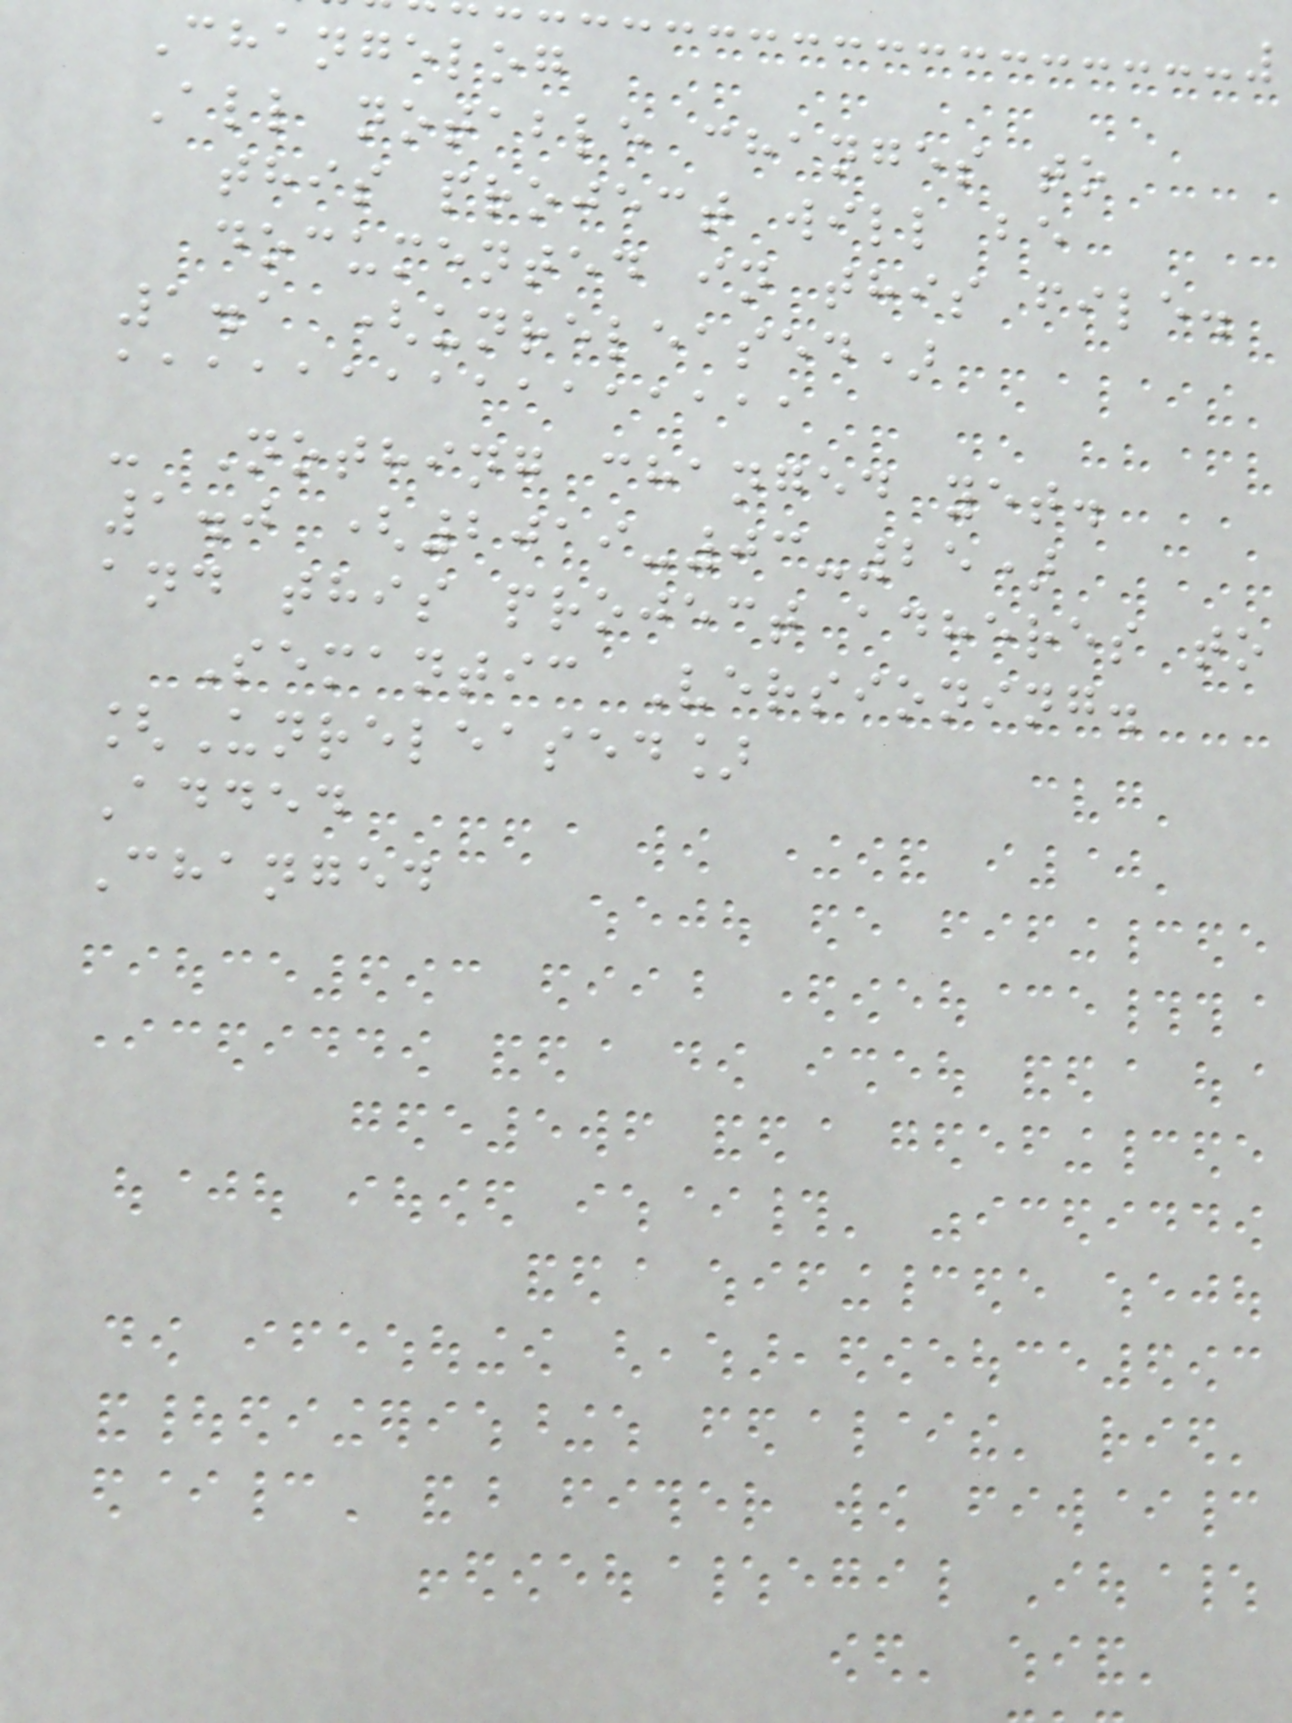Changelog
All notable changes to
this project will be
documented in this file.
1.1 (unreleased)
aaaaaaaaaaaaaaaa
- Nothing changed yet.
1.0 (2019-03-25)
and this project adheres to
Semantic Versioning.
[Unreleased]
Added
Changed
